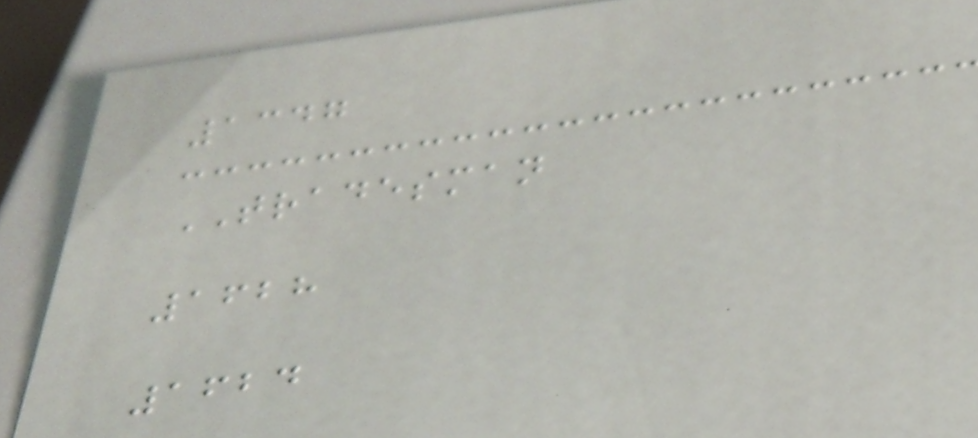1347
TRADESMAN
1628
1624
